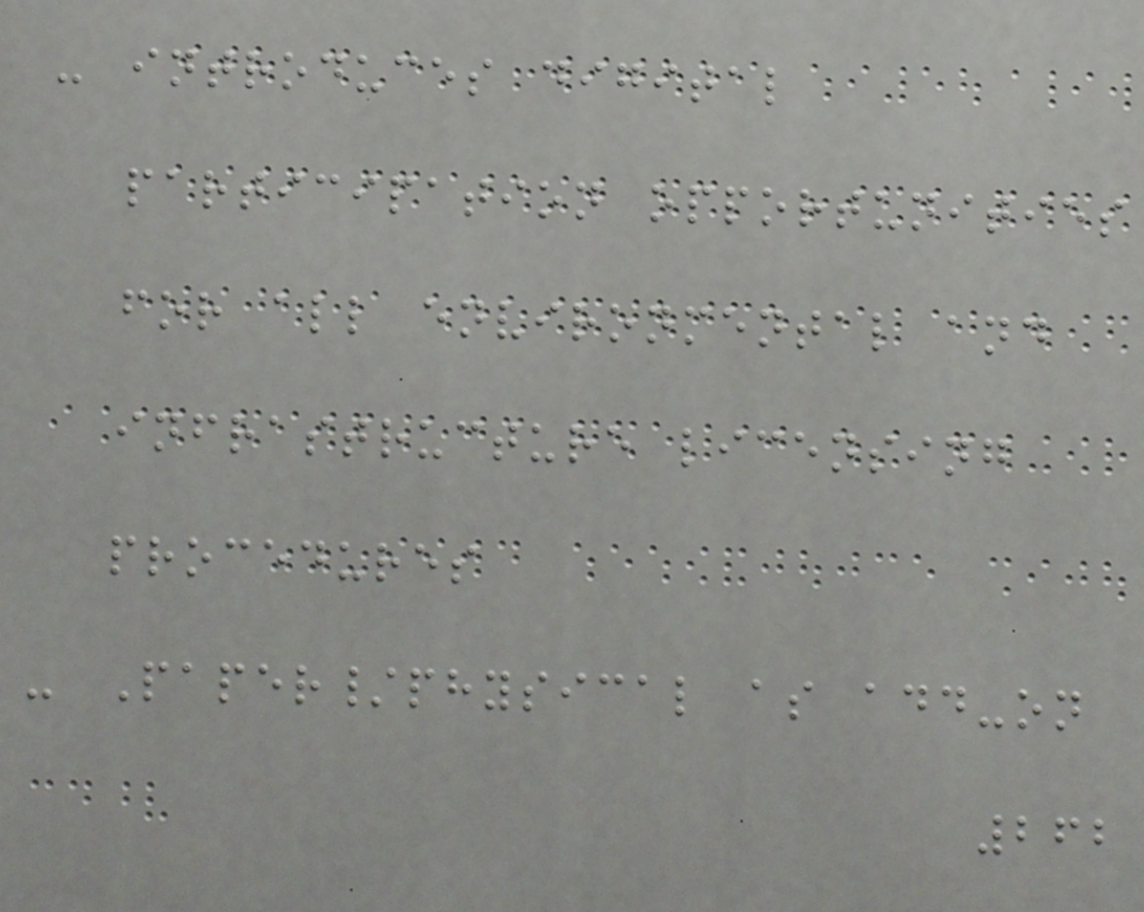- introduces digital
participation opportunities
for all environmental and
infrastructure licensing
procedures
- Paper/physical as add-on
262
